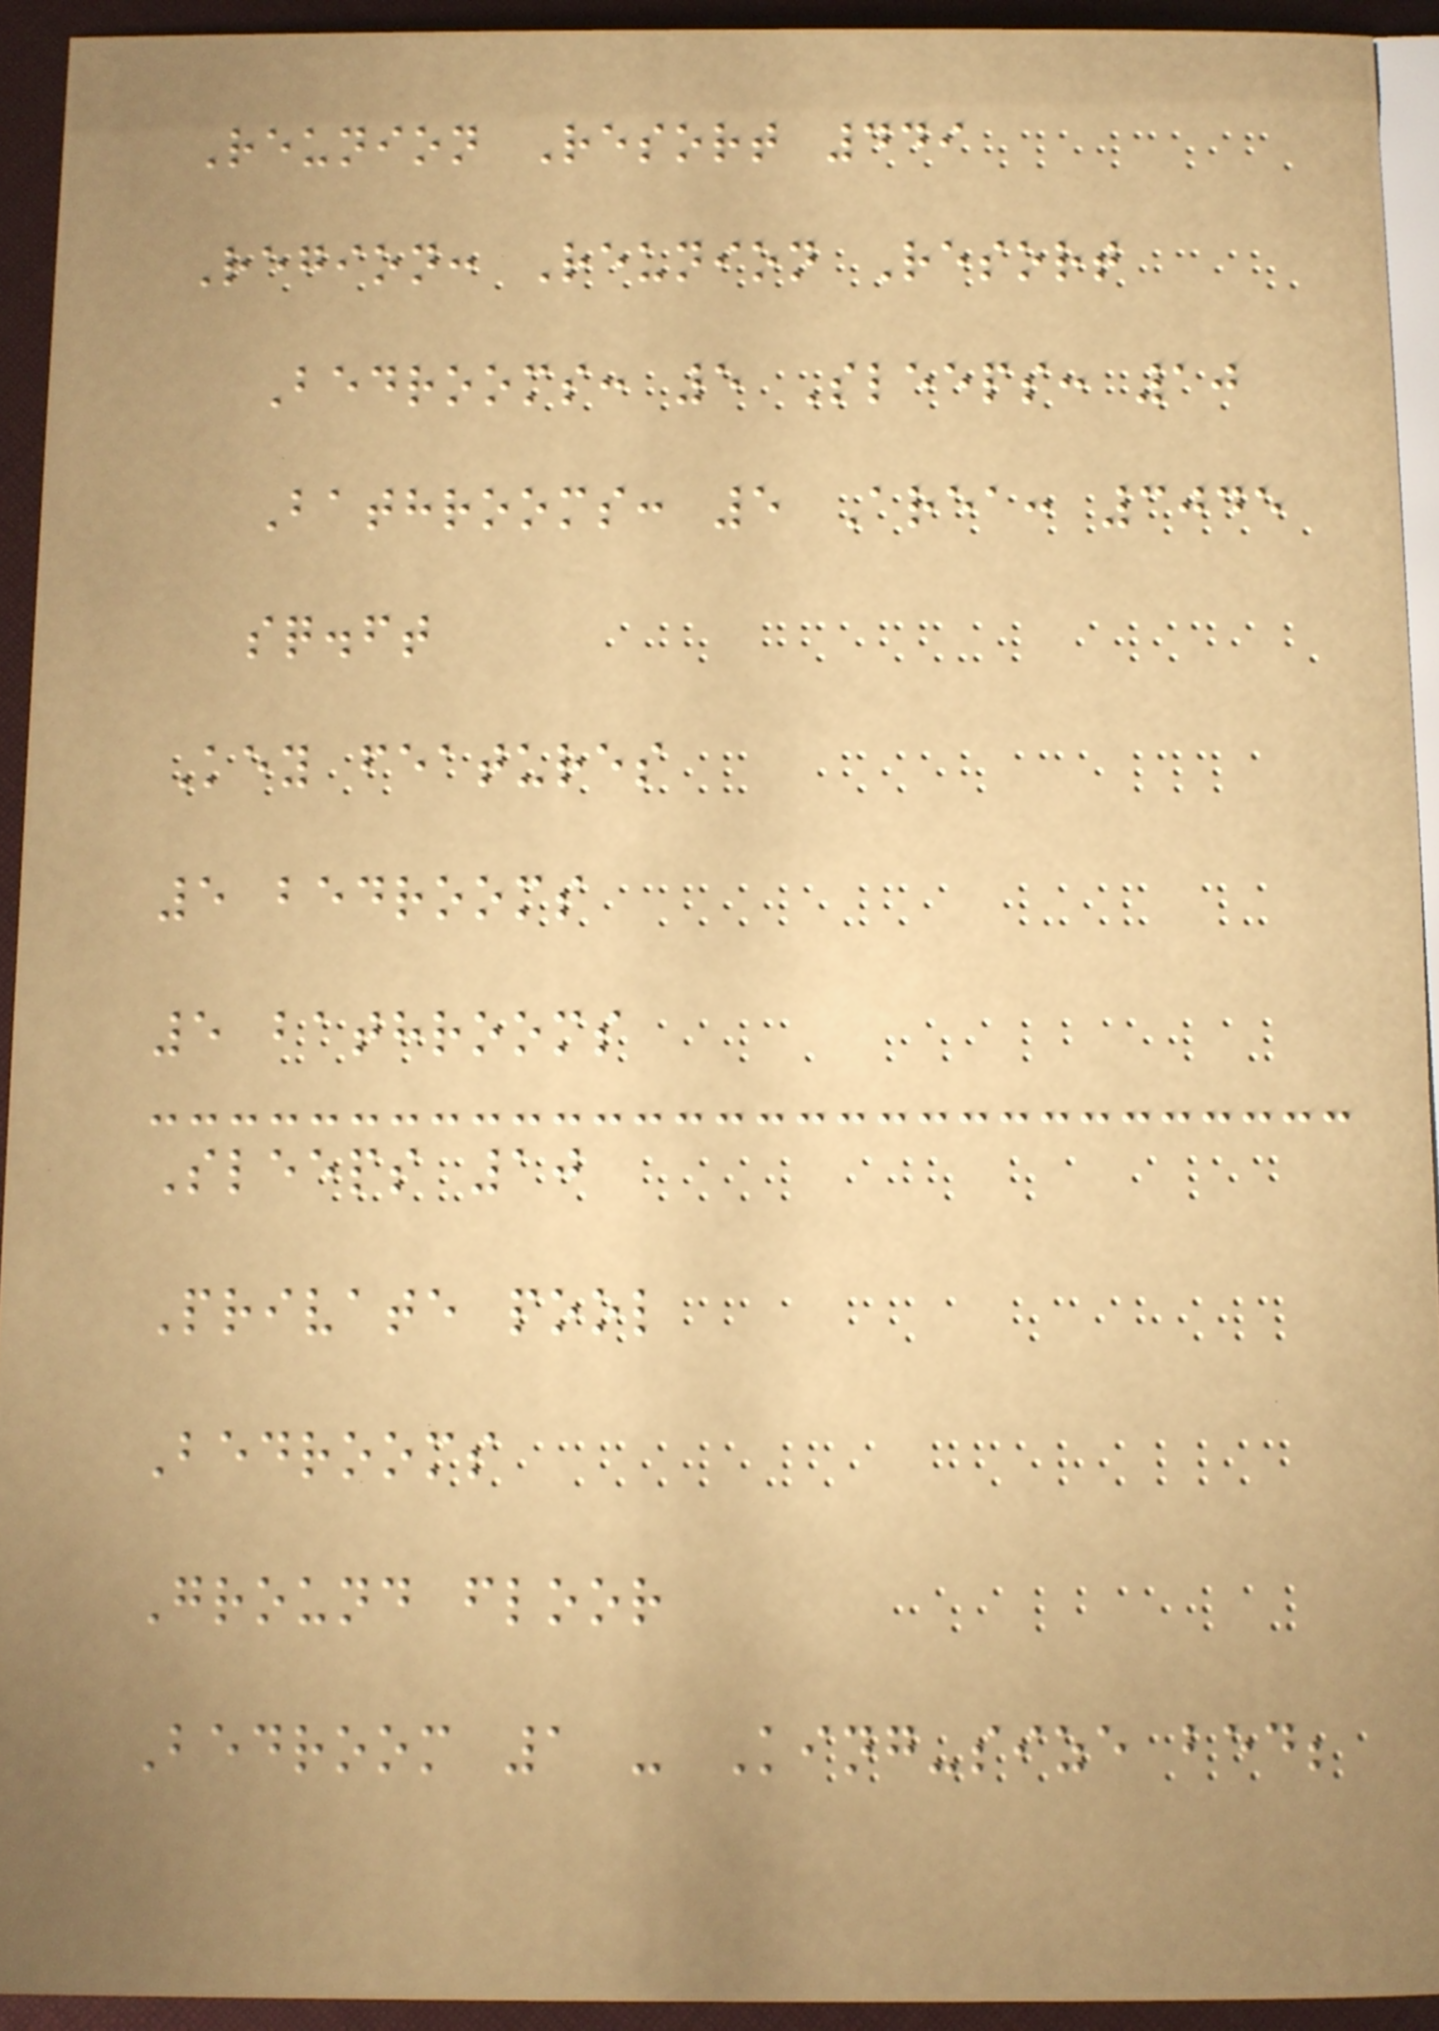Reunion Resort 449
Region: Reunion Resort
Bedrooms: 5 Sleeps: 10
Bathrooms: 5 Area: 3045
sq.ft
Key features
5 bedrooms
5 bathrooms
Sleeps 10
Private pool
Bedrooms
Ground floor
Bedroom 1 - King-size bed;
